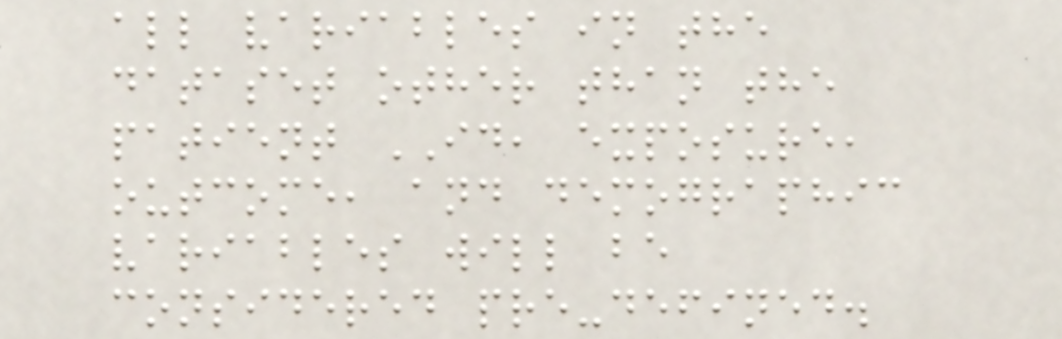all variables in the
dataset other than the
patient ID, exposure,
outcome, and demographic
variables will be
considered pre-defined.
